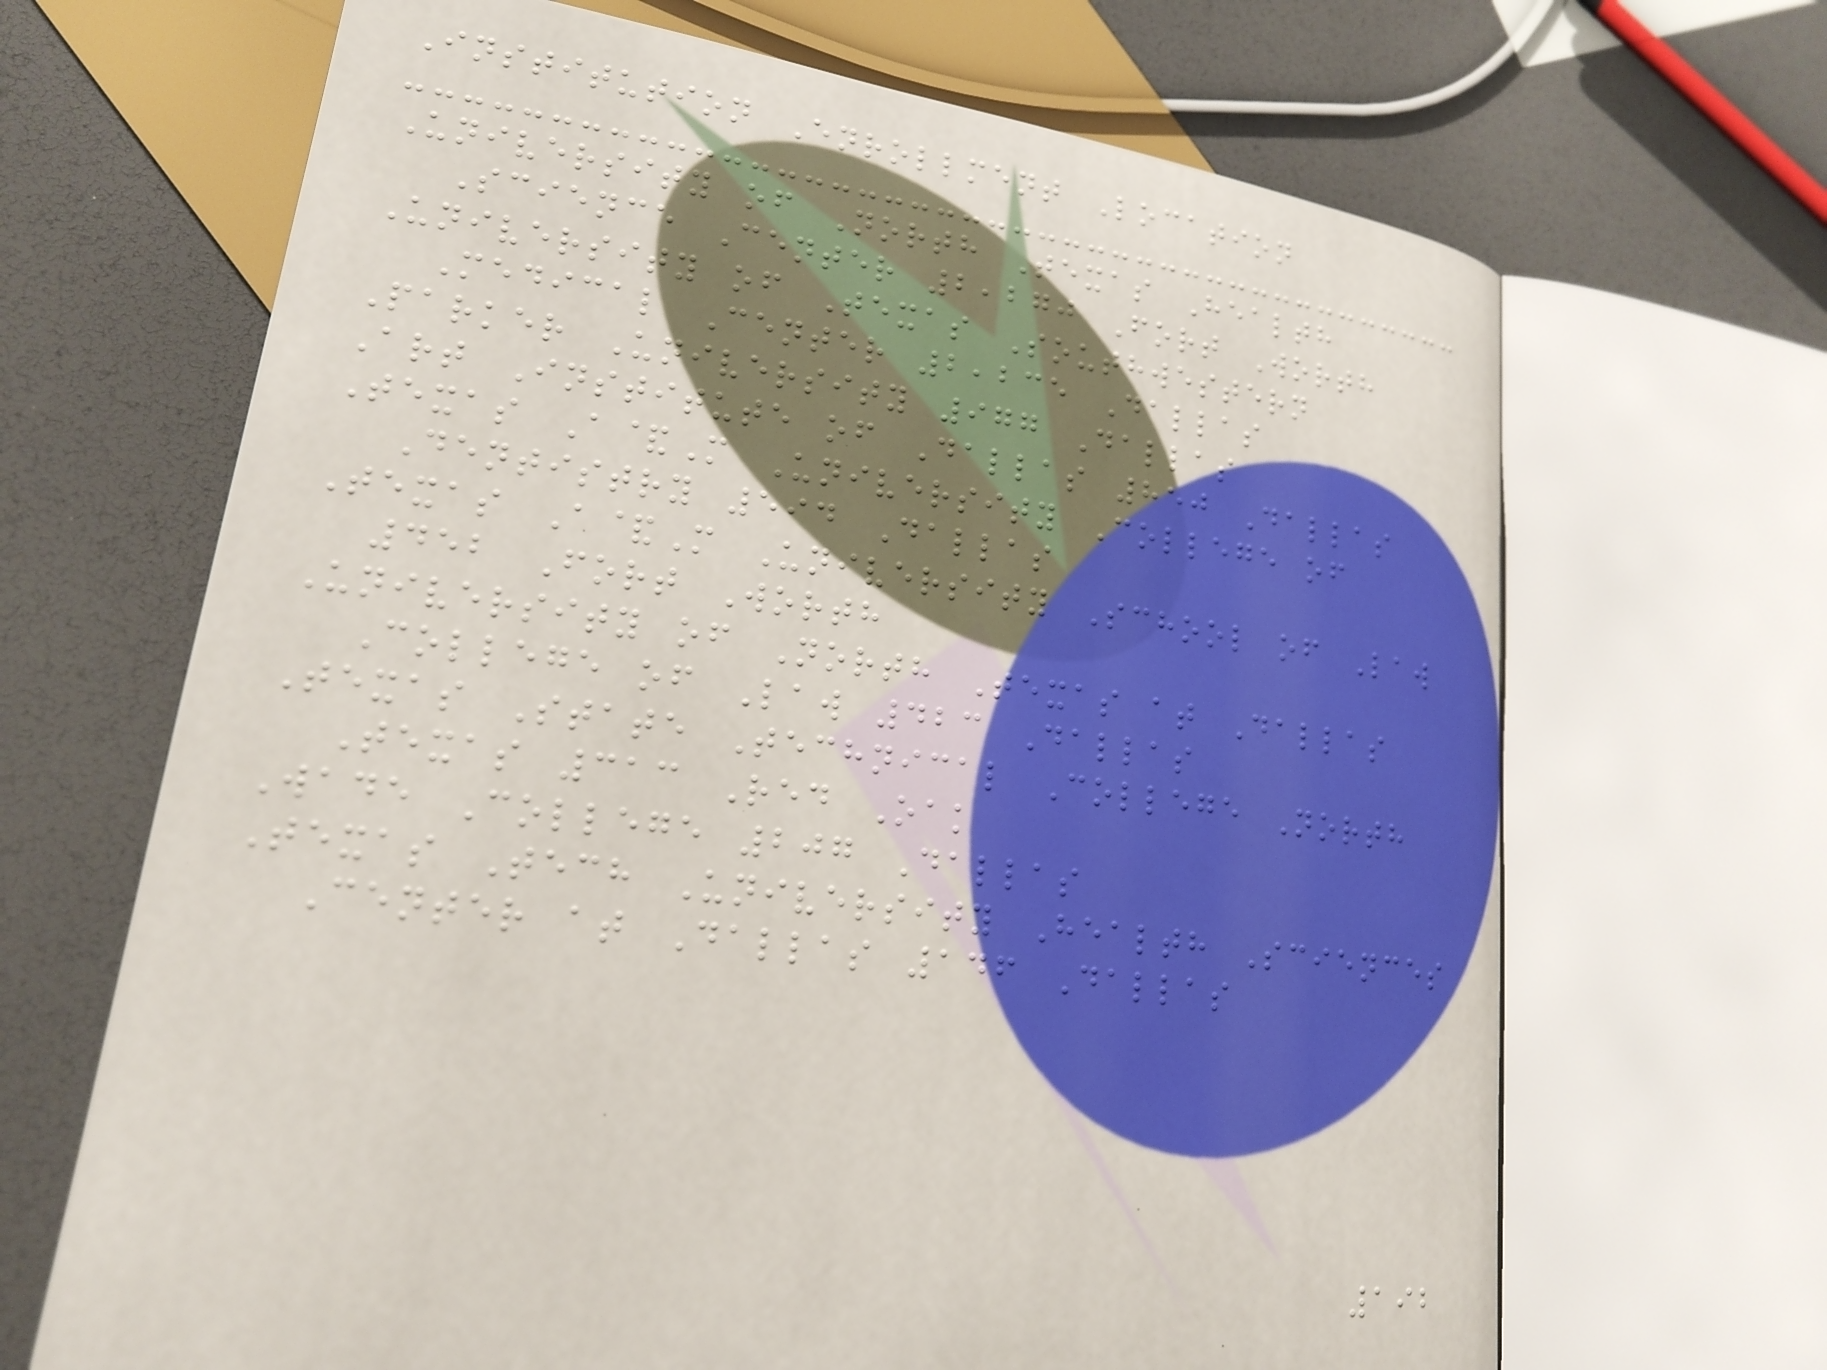Institution Enrollment Location
University of North Texas Health
Science Center 2,270 Fort Worth
University of Texas Southwestern
Medical Center 2,235 Dallas
Parker University 977 Dallas
Art Institute of Dallas 850 Dallas
Texas A&M University College of
Dentistry 594 Dallas
Texas A&M University School of Law
452 Fort Worth
University of North Texas at Dallas
College of Law 423 Dallas
Texas State Technical College North
Texas 313 Red Oak
Wade College 207 Dallas
Texas Tech University Health Sciences
Center at Dallas 146 Dallas
192
